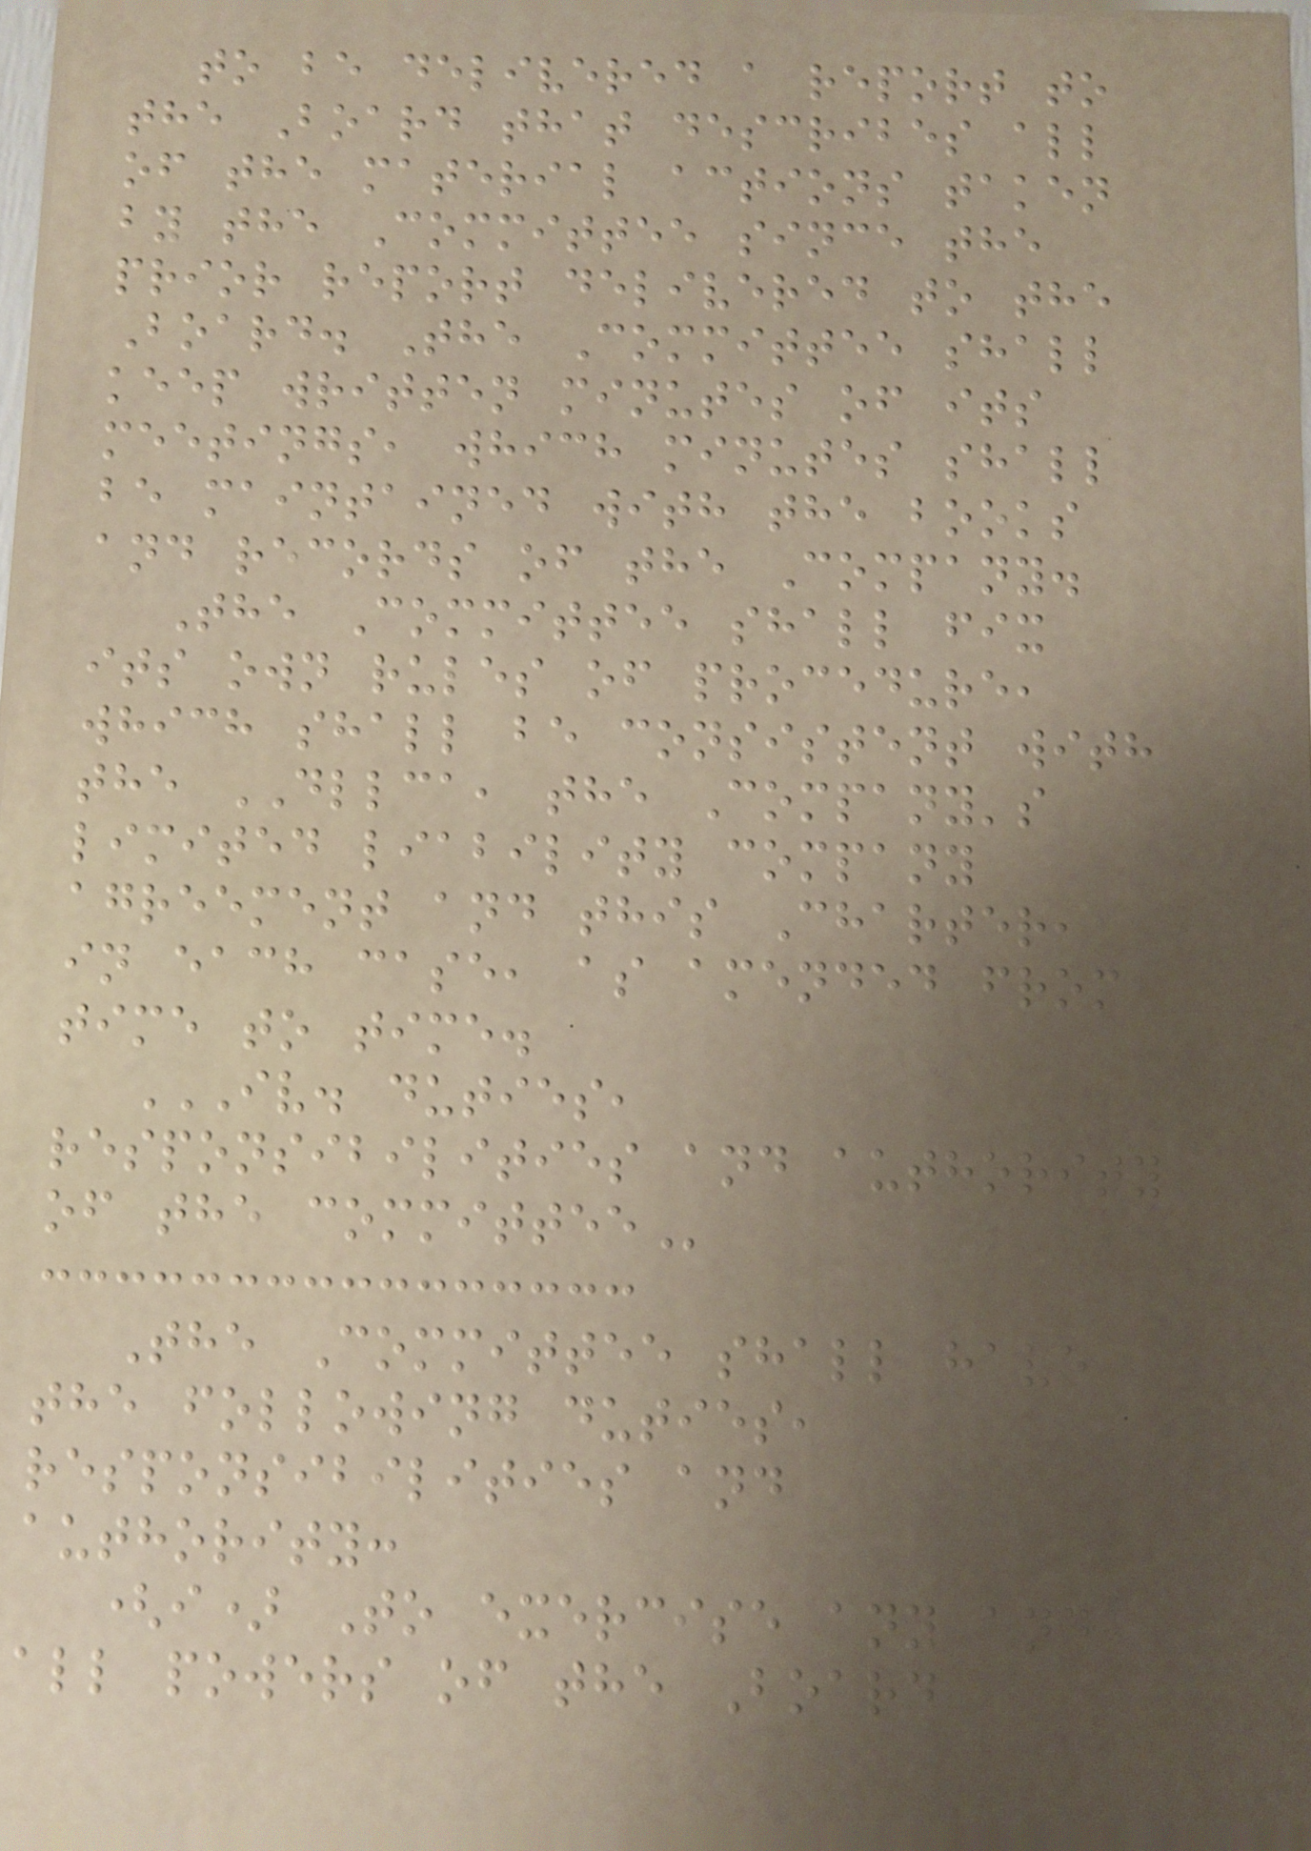to be delivered a report to
the Board that describes all
of the material actions taken
by the Committee since the
prior report delivered to the
Board. The Committee shall
keep written minutes of its
meetings, which minutes shall
be maintained with the books
and records of the Company.
The Committee shall fix
its own rules of procedure,
which shall be consistent with
the DLLCA, the Company's
limited liability company
agreement and this Charter,
in each case, as amended from
time to time.
IV. DUTIES,
RESPONSIBILITIES AND AUTHORITY
OF THE COMMITTEE
The Committee shall have
the following duties,
responsibilities and
authority:
(i) To exercise any and
all powers of the Board
